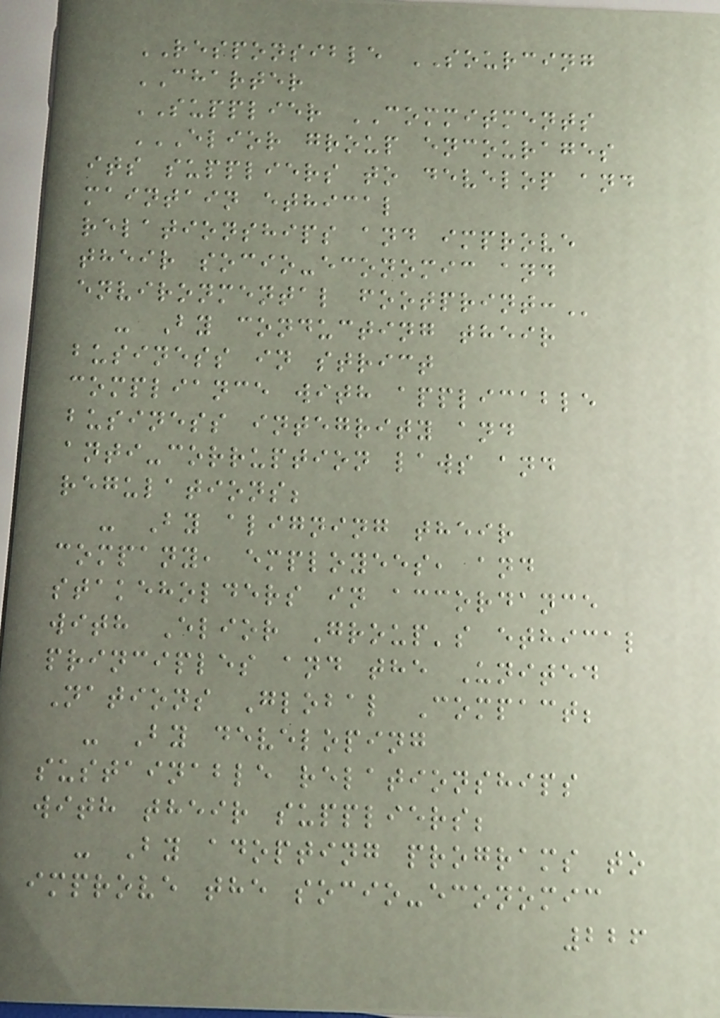RESPONSIBLE SOURCING
CHARTER
SUPPLIER COMMITMENTS
ELIOR GROUP ENCOURAGES
ITS SUPPLIERS TO DEVELOP AND
MAINTAIN ETHICAL
RELATIONSHIPS AND IMPROVE
THEIR SOCIO-ECONOMIC AND
ENVIRONMENTAL FOOTPRINT:
- By conducting their
business in strict
compliance with applicable
business integrity and
anti-corruption laws and
regulations;
- By aligning their
company, employees, and
stakeholders in accordance
with Elior Group's ethical
principles and the United
Nations Global Compact;
- By developing
sustainable relationships
with their suppliers;
- By adopting programs to
improve the socio-economic
226
